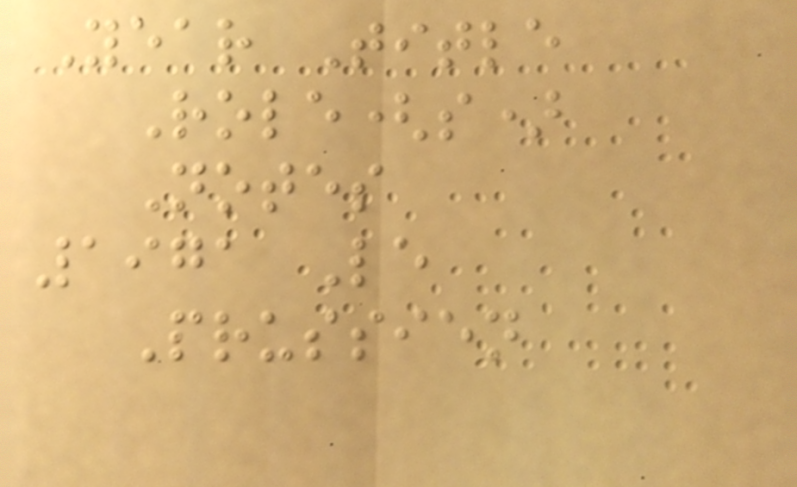Year Title
Role(s)
Notes
1971 Le
Prussien
